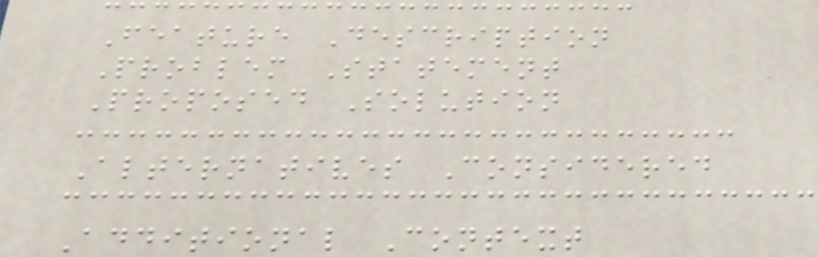Feature Description
Problem Statement
Proposed Solution
Alternatives Considered
Additional Context
